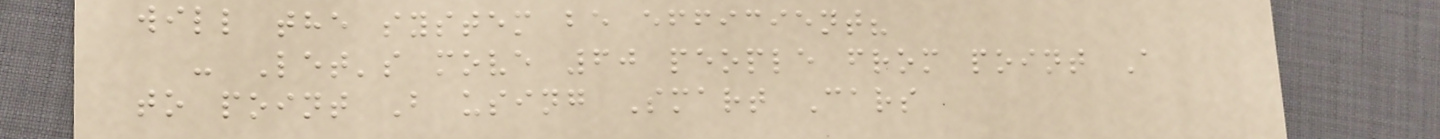will the system be efficient?
- Let's move 60 people from point A
to point B using Smart Cars
